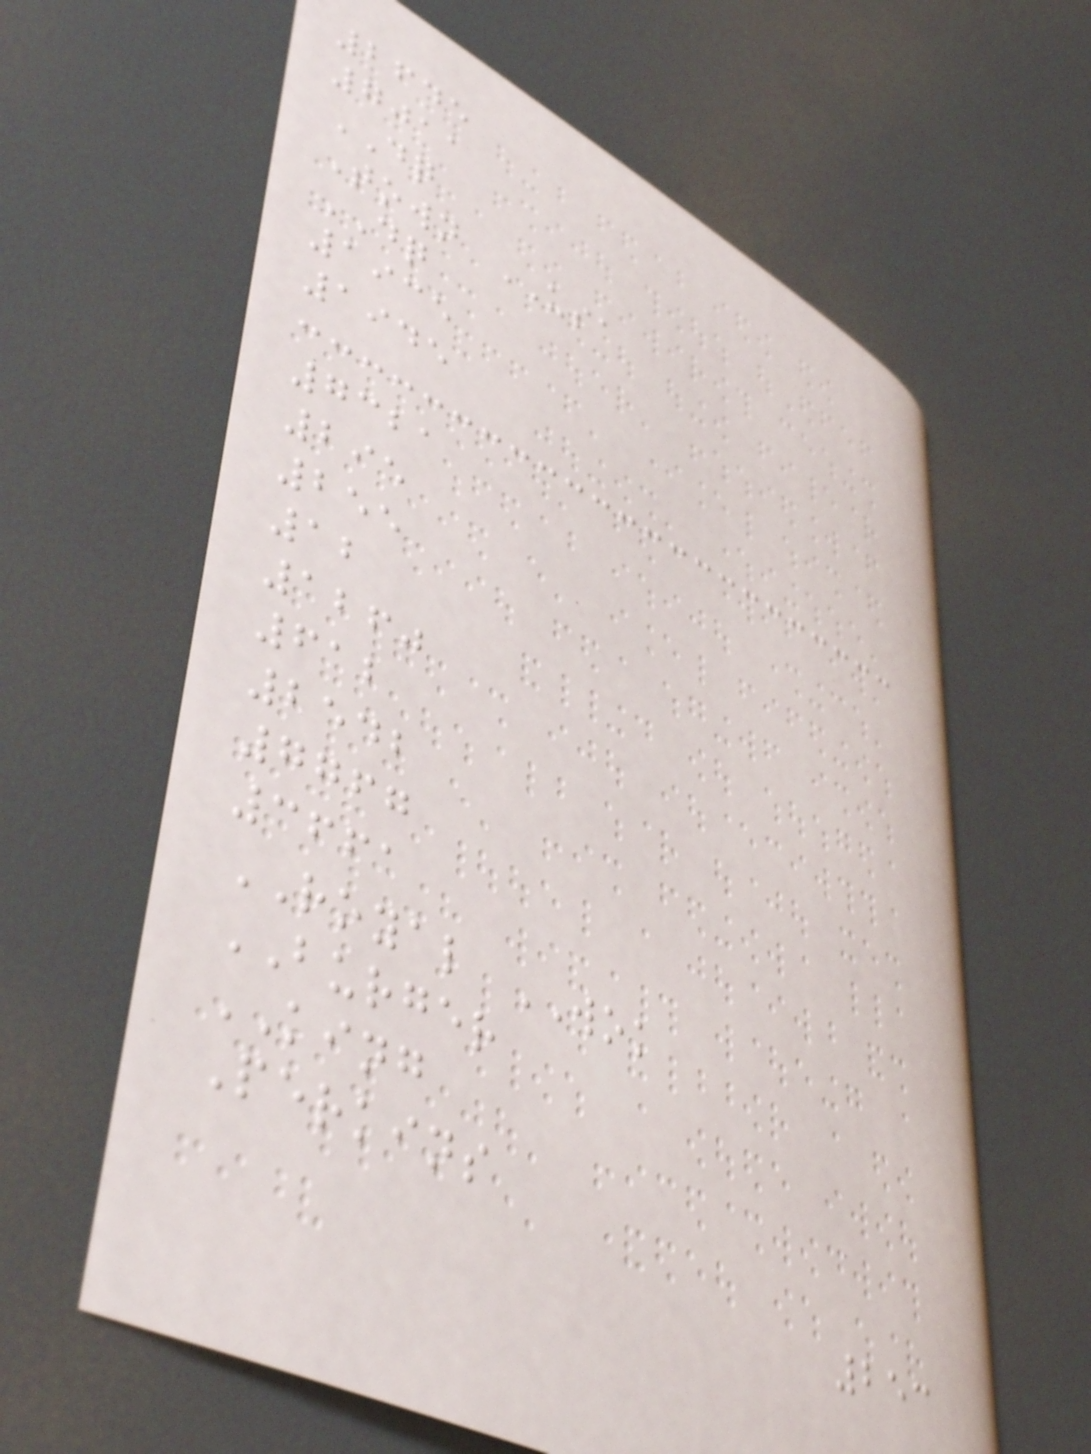2645
7011
DQ
Town USA
DQ
1935
1945
7321
295
255
12
1260
612
2542
7767
3661
ROYAL WOK
BURGER
KING
Perkins
253
